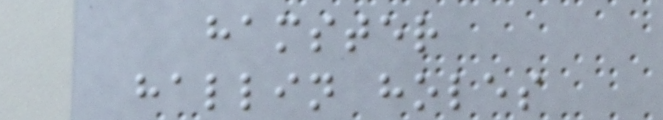hamster
hallin holes
